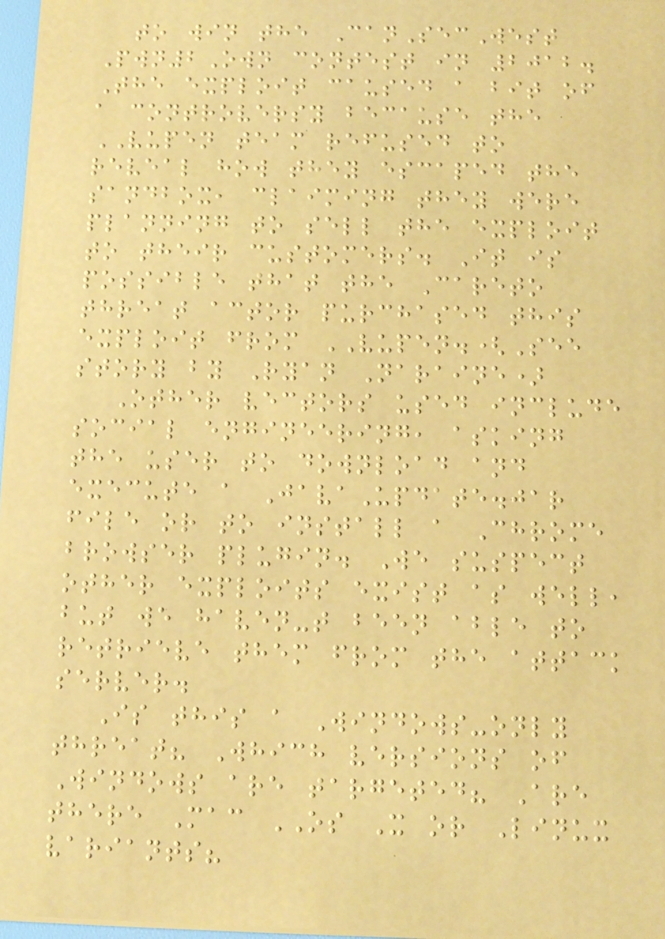to win the CanSecWest
Pwn2Own contest in 2012.
The exploit caused a bit of
a controversy because the
VUPEN team refused to
reveal how they escaped the
sandbox, claiming they were
planning to sell the exploit
to their customers. It is
possible that the Careto
threat actor purchased this
exploit from VUPEN.(See
story by Ryan Naraine)
Other vectors used include
social engineering, asking
the user to download and
execute a JavaUpdate.jar
file or to install a Chrome
browser plugin. We suspect
other exploits exist as well,
but we haven-t been able to
retrieve them from the attack
server.
Is this a Windows-only
threat? Which versions of
Windows are targeted? Are
there Mac OS X or Linux
variants?
